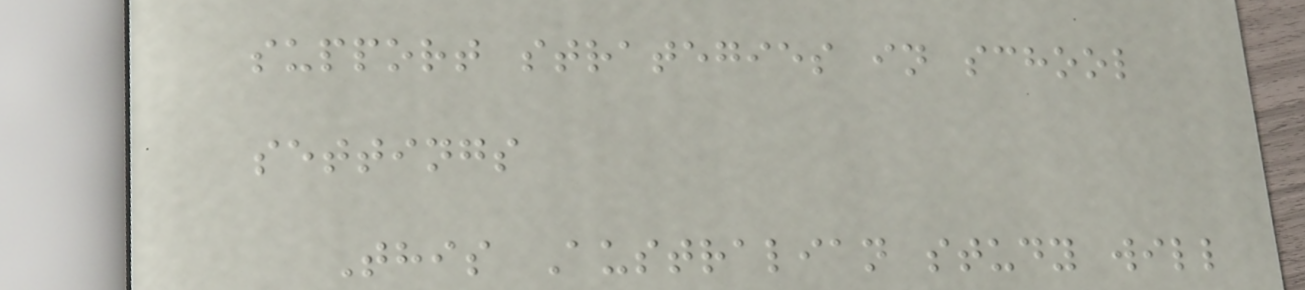support strategies in school
settings
This Australian study will
